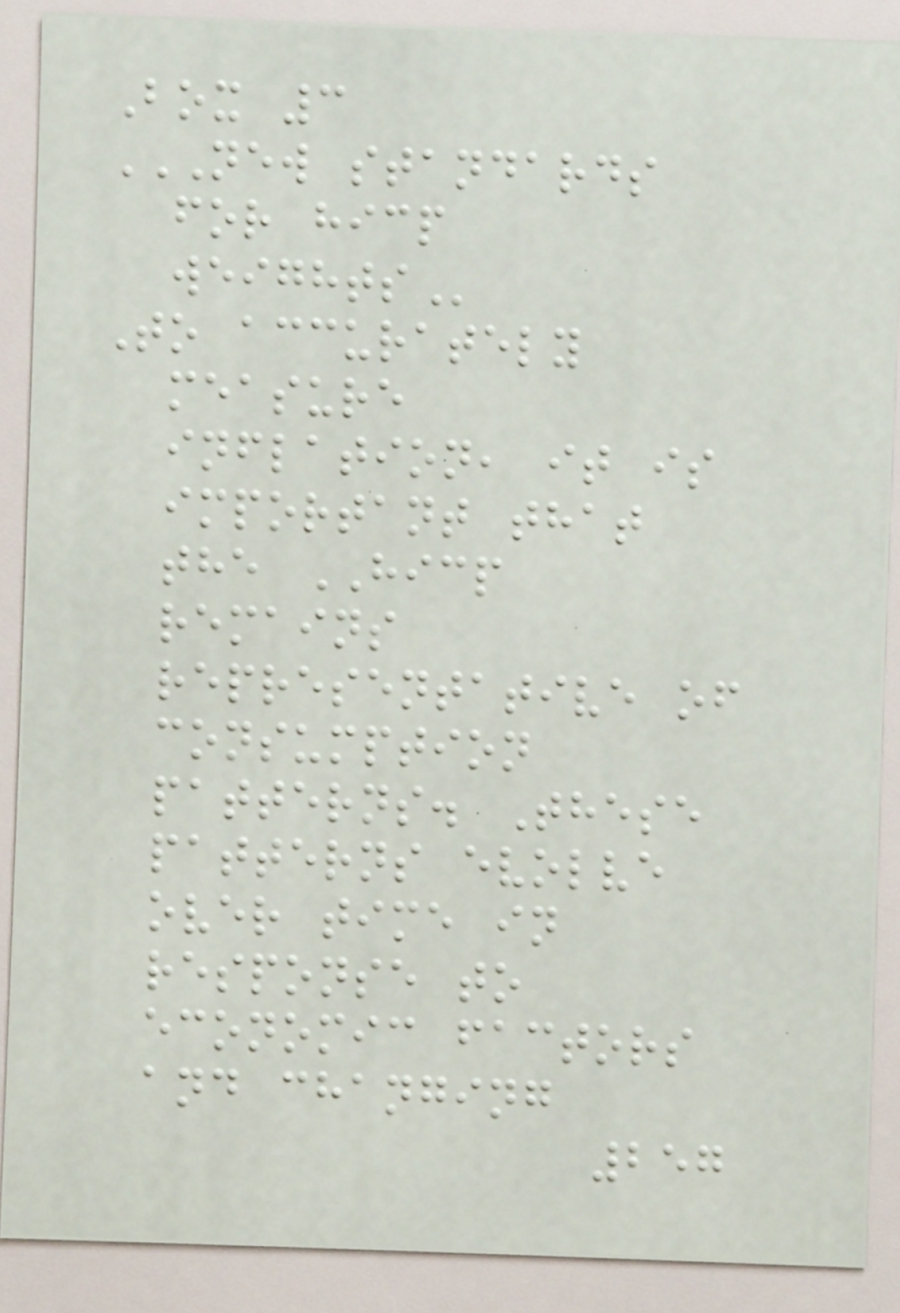Box 3
NEW STANDARDS
FOR HICP
WEIGHTS
To accurately
measure
inflation, it is
important that
the HICP
remains
representative of
consumption
patterns. These
patterns evolve
over time in
response to
economic factors
and changing
257
